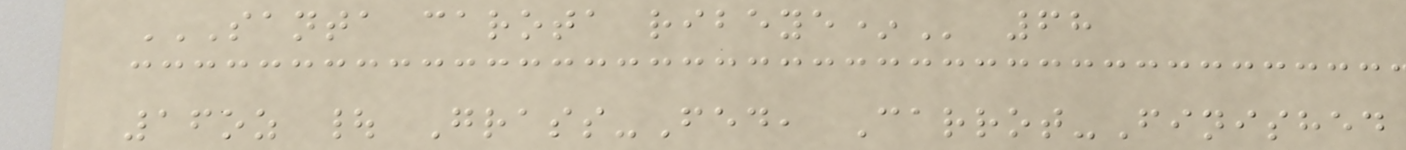SANTA CAROTA RIBEYE* 68
16oz | Grass-Fed, Carrot-Finished
